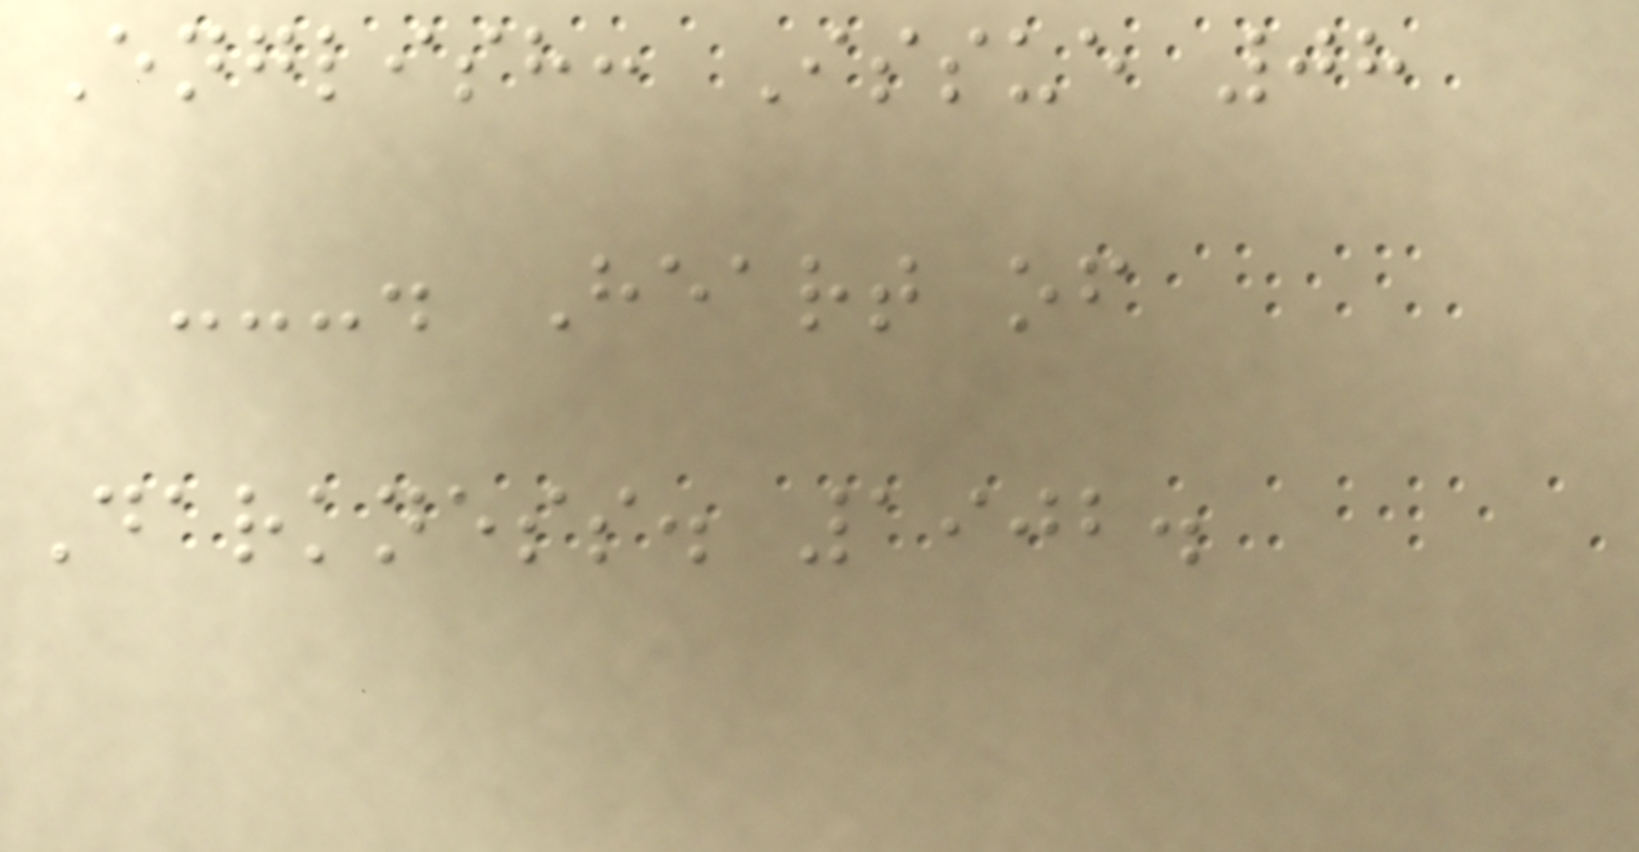English: Issue 08
---. Heart of
Darkness. 1902.
